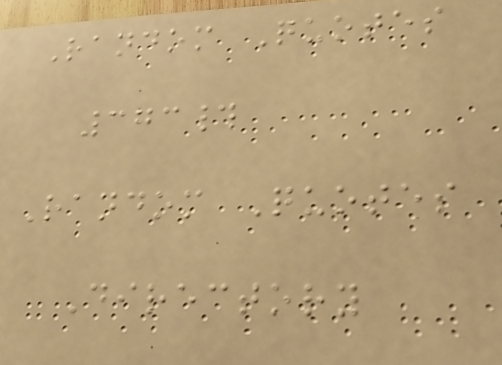Random Quotes
373#
Random Quotes
Directory
